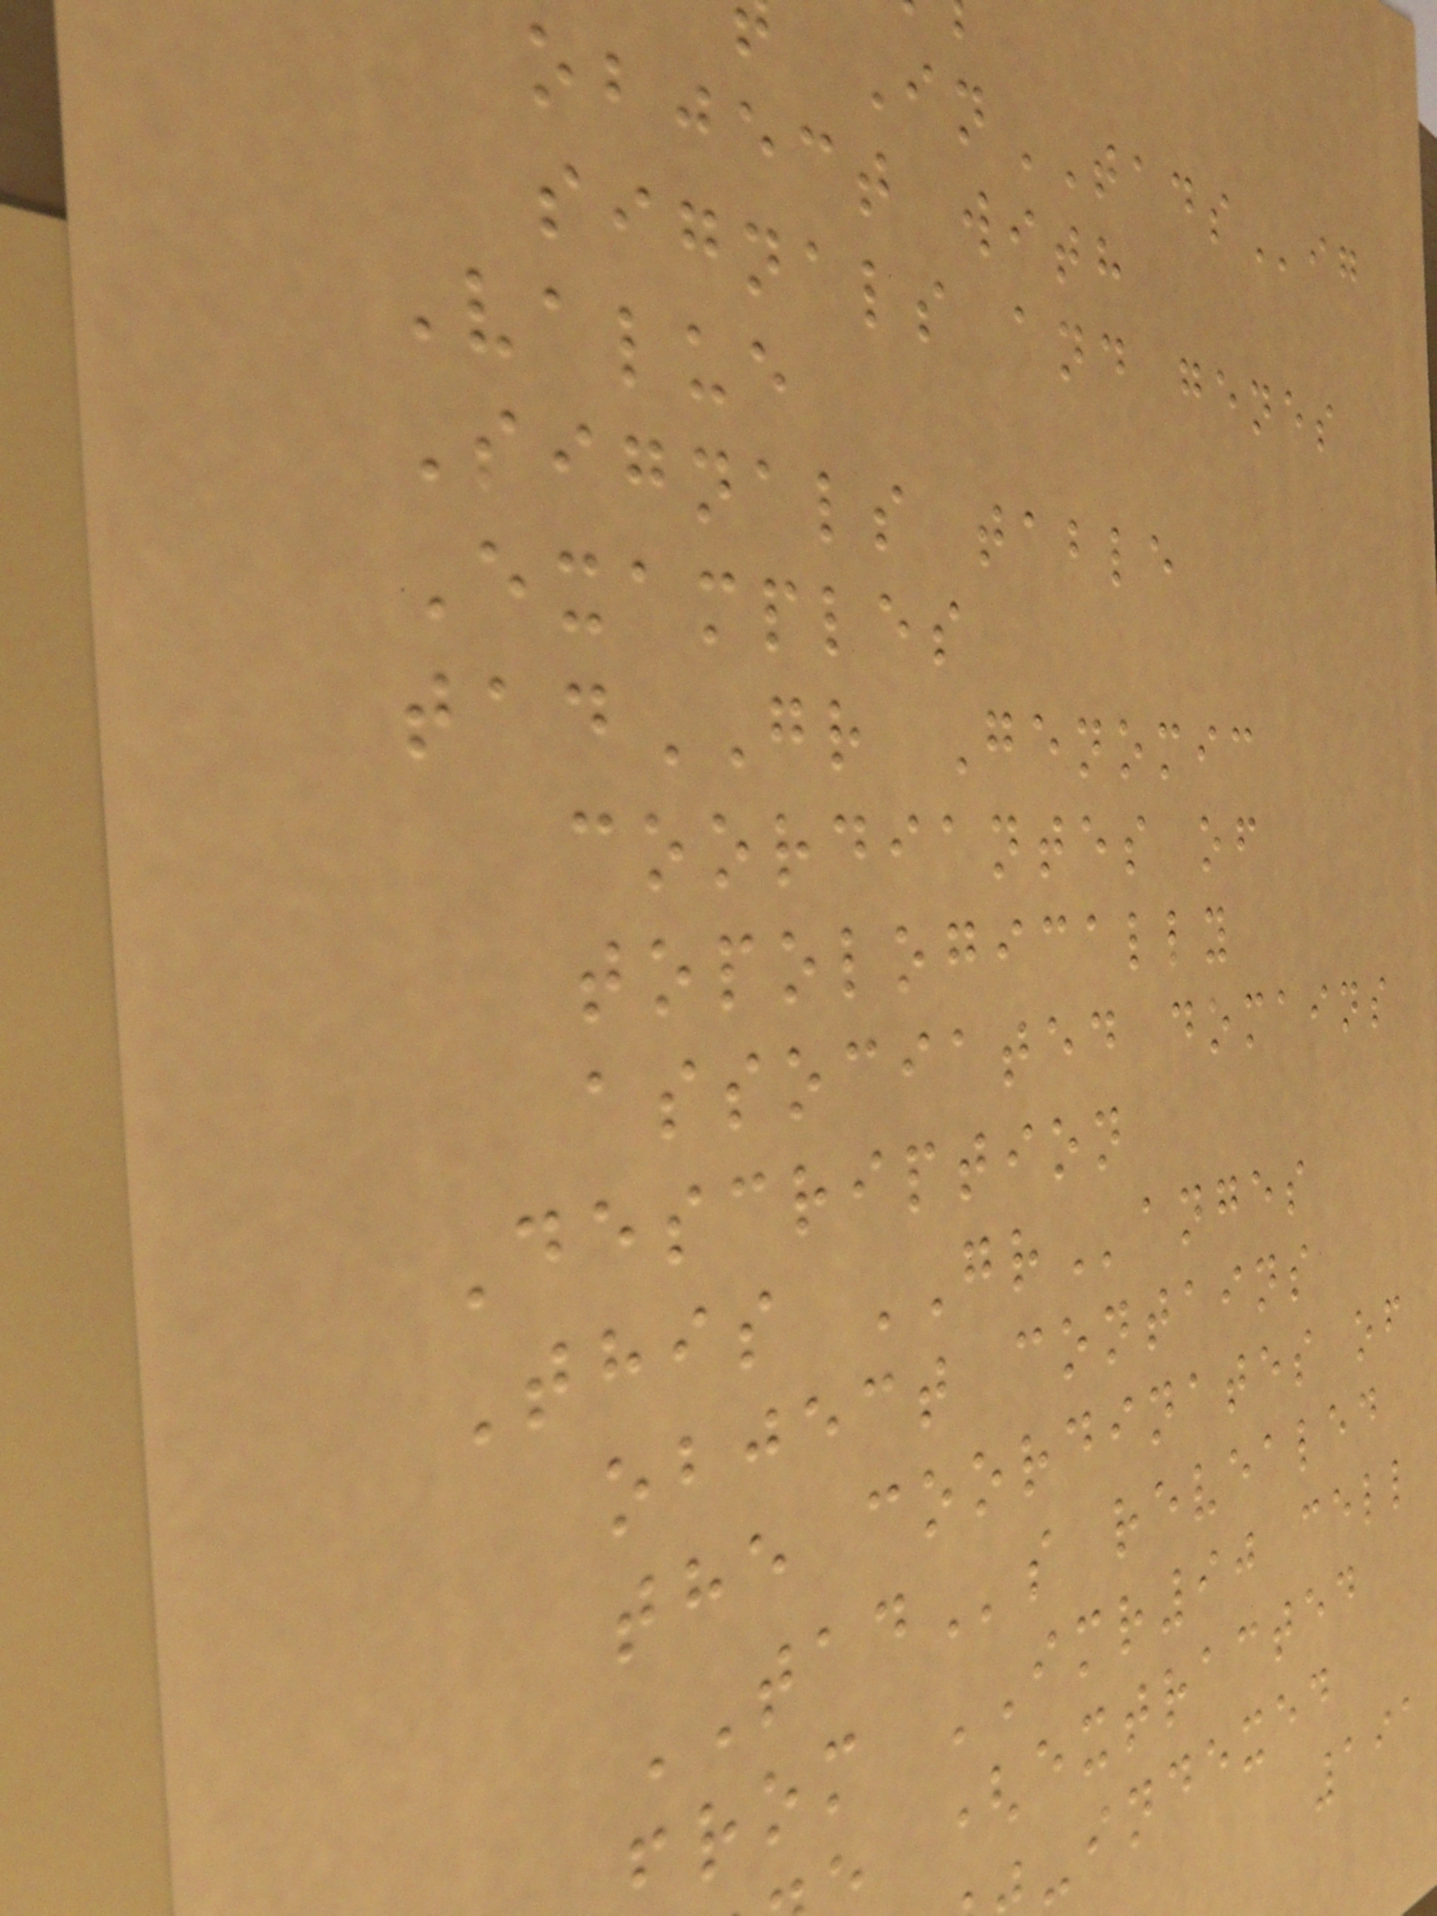InTADSig
object with
signals and genes
Value
Signals table
Examples
tadGR Genomic
coordiantes of
topologically
associated domains
Description
This GRanges
object contains
the coordinates of
TADs revealed
from IMR90 cell
(extracted
-indexed
191
